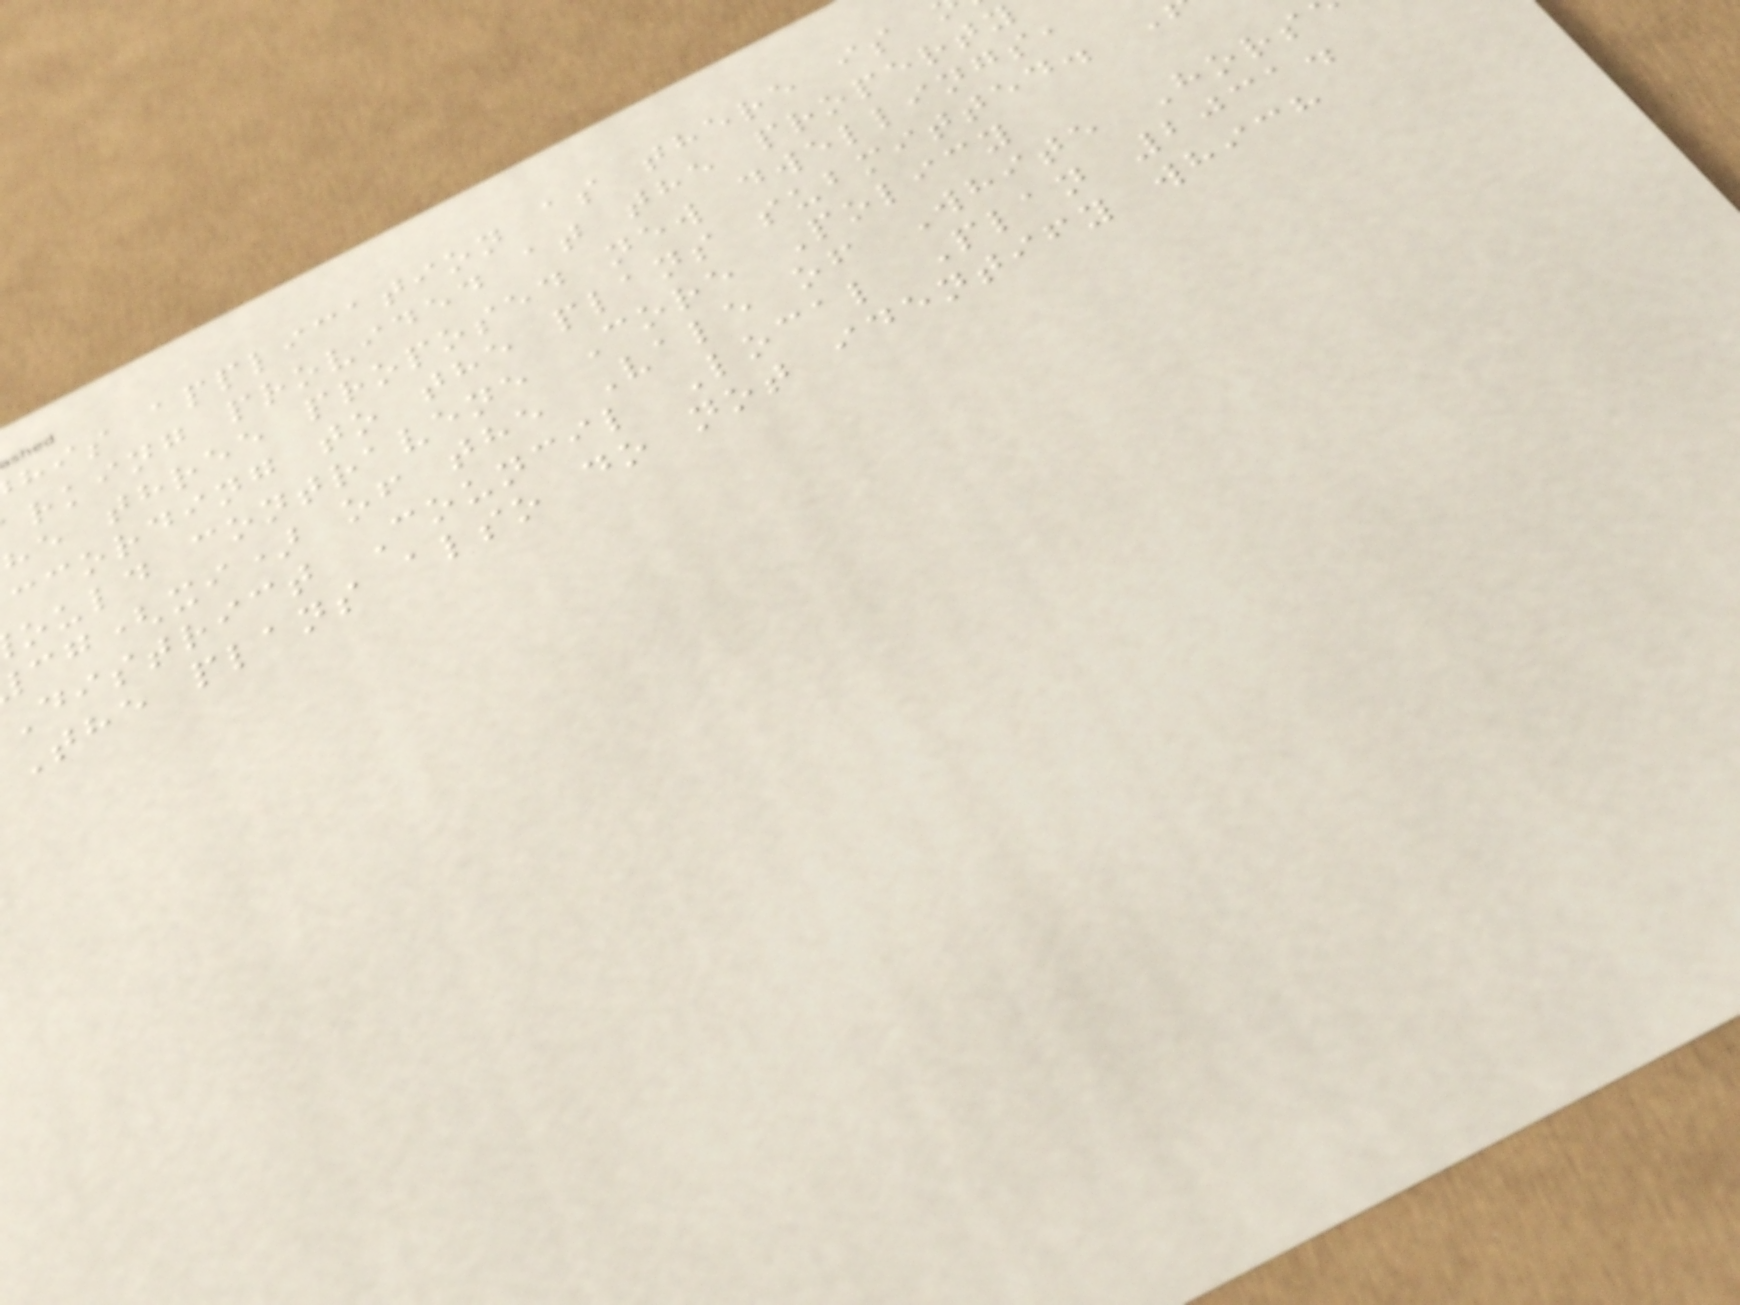his application as there is
rking provided at the property
he three proposed new dwellings,
ccording to the plans submitted.
ould contravene Core Policy
cg(xi) of the Vale of White Hors
District Council Local Plan 2031.
The plans also do not identify which
